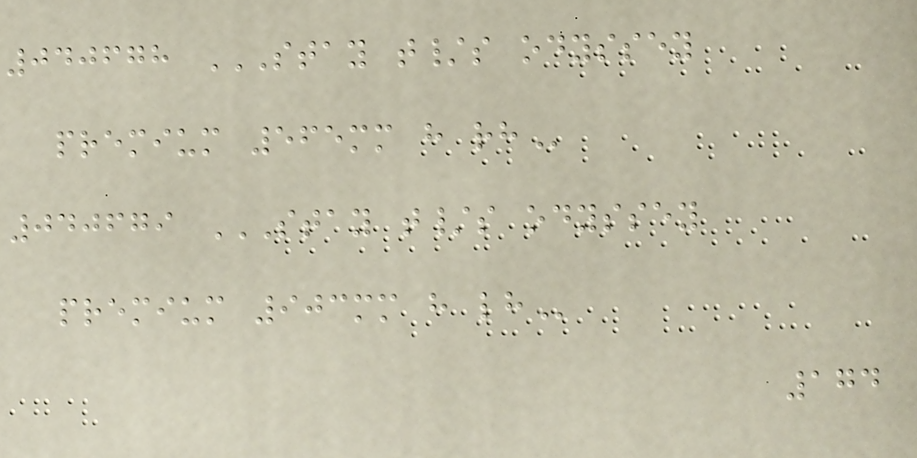040678 STAY T/S ODYSSEY
PREMIUM 565MM H RH
040679 STAY T/S ODYSSEY
PREMIUM 903MM H LH
174
